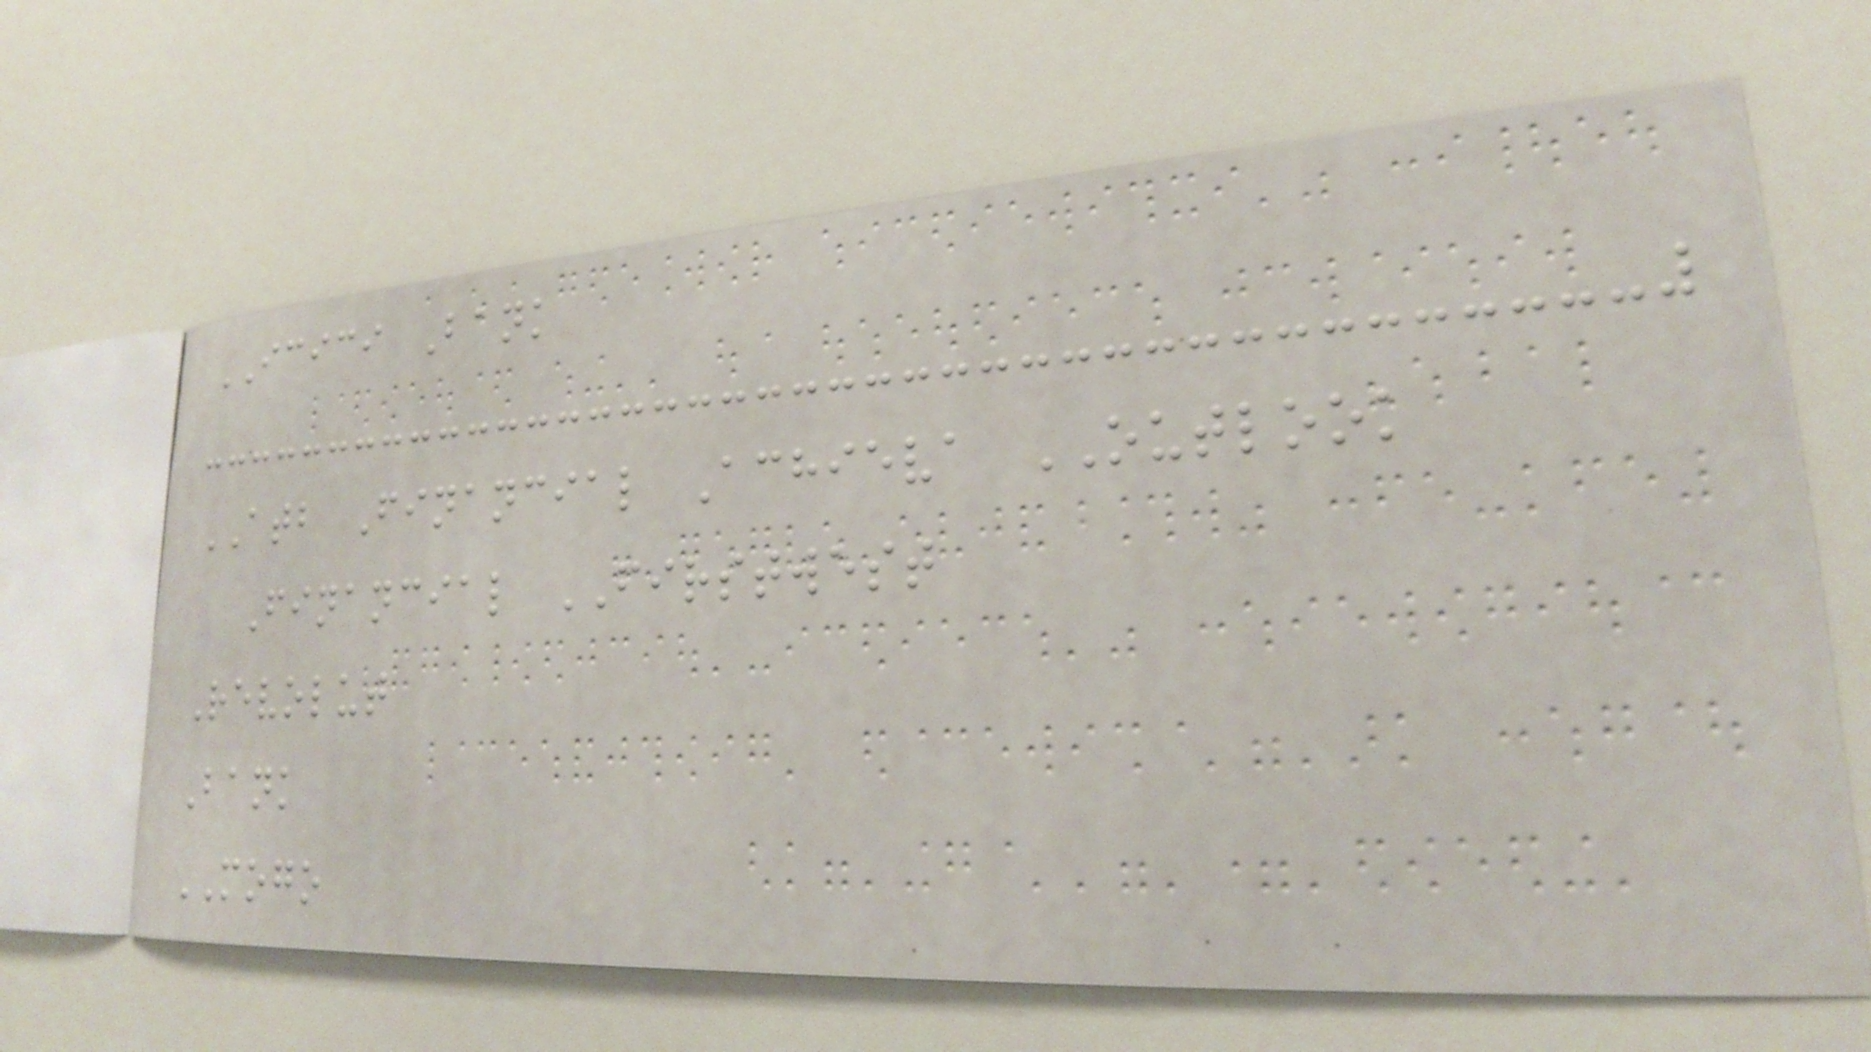ICICI Bank
ATB Financial Achieva OUTLOOK
Financial FIRSTWEST
Revolut
Bank
MOGO
